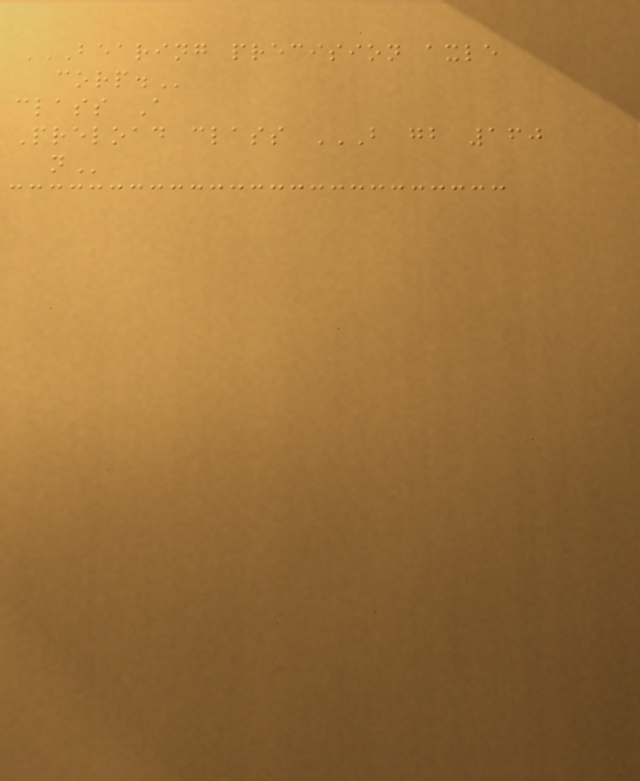BEARING PRECISION AXLE
CORP.
class A
Preload class B GB 160
N
